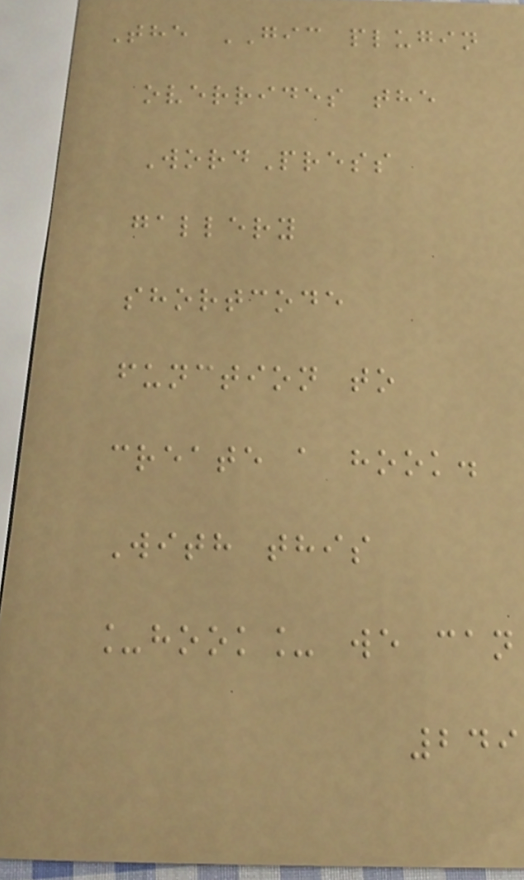The GIC plugin
overrides the
WordPress
gallery
shortcode
function to
create a hook.
With this
_hook_ we can
249
